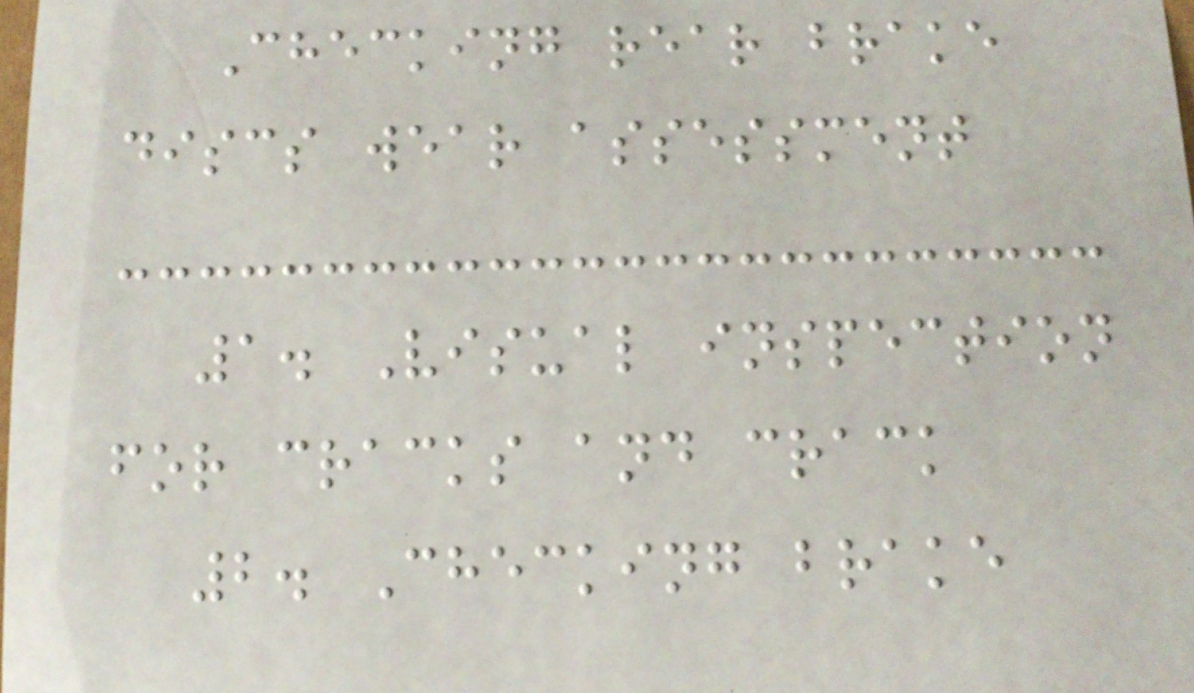Checking rear brake
discs wear assessment
1. Visual inspection
for cracks and crack
2. Checking brake
